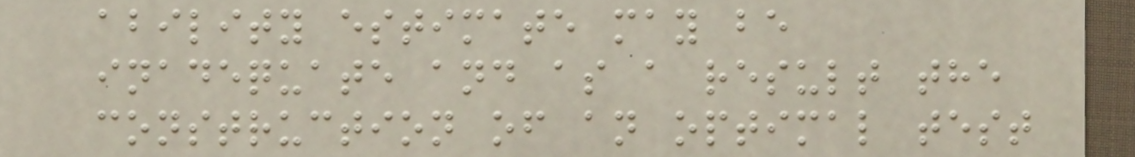ability estimate may be
inadequate and as a result the
construction of an optimal test
